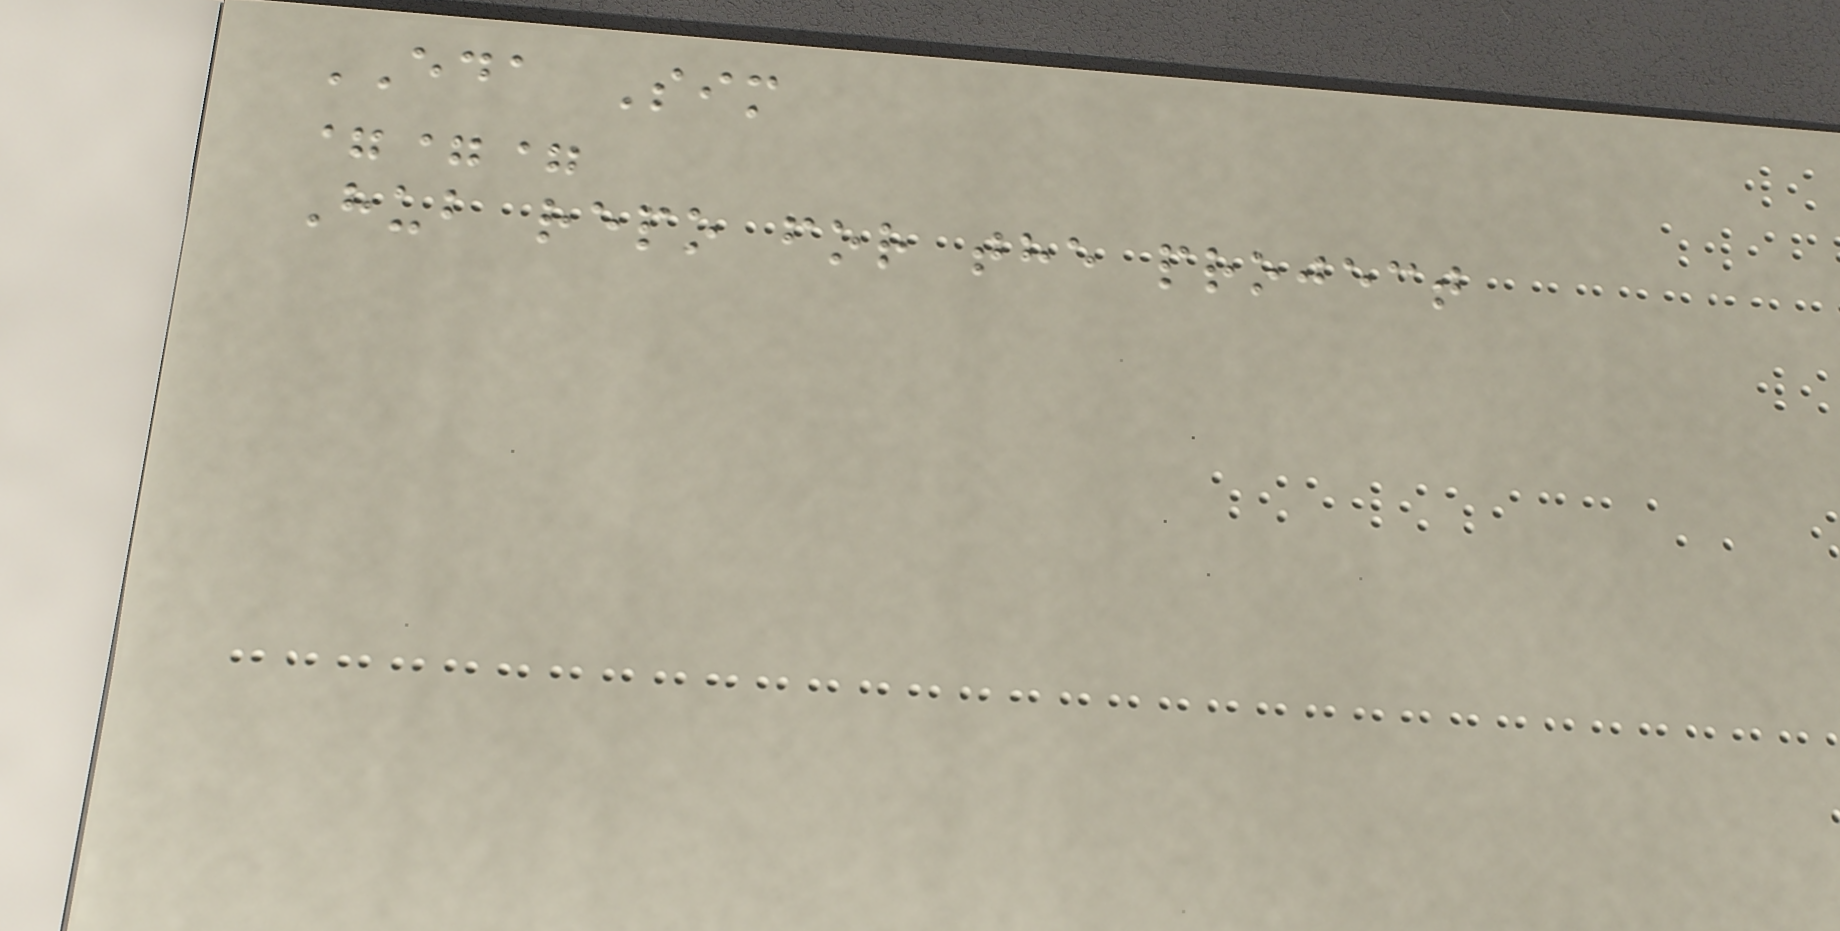EDA Sim
===
Hub repo for the project
